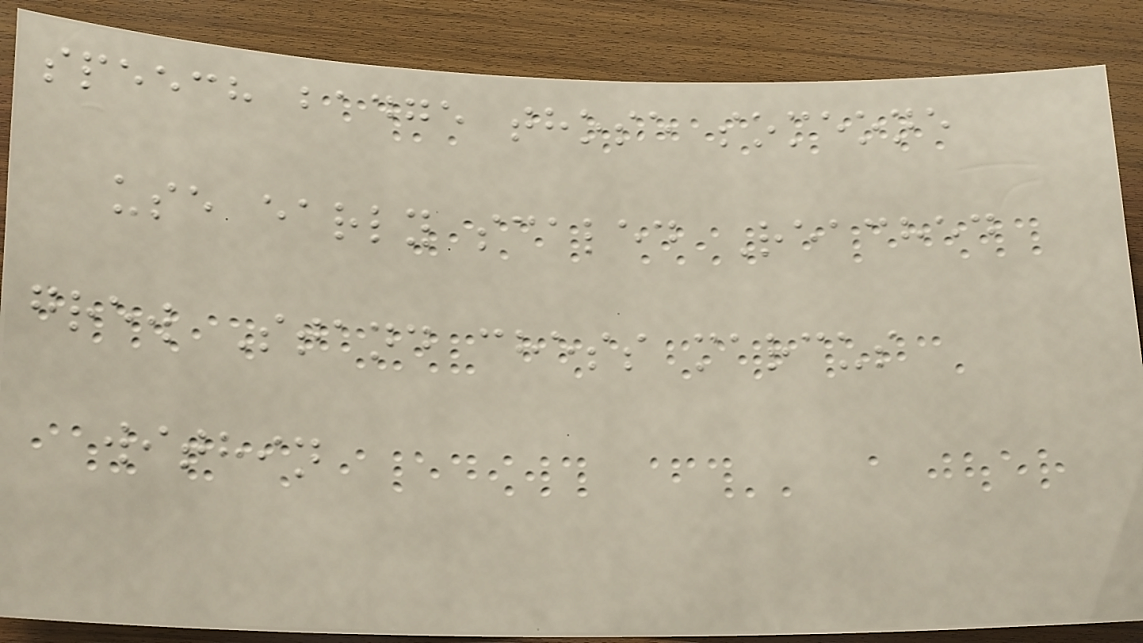speech badge those someone
use early scaled Reached
grew Stand chess marcus
within
